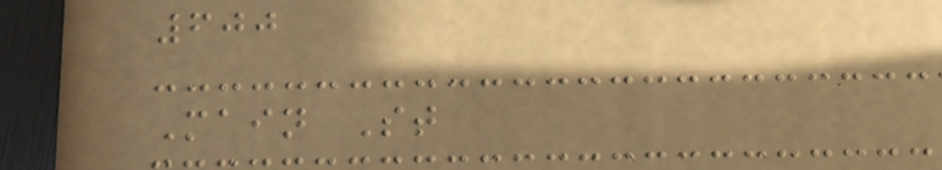600
Main St
